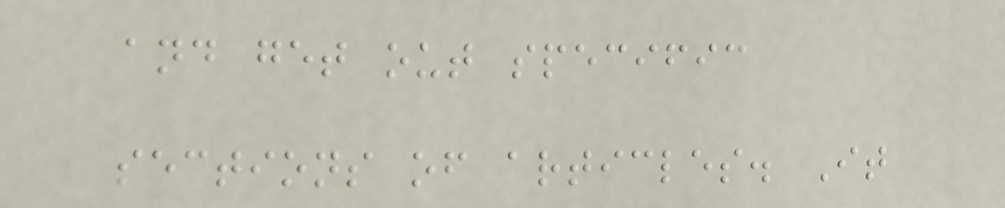and get out specific
sections of articles. It
